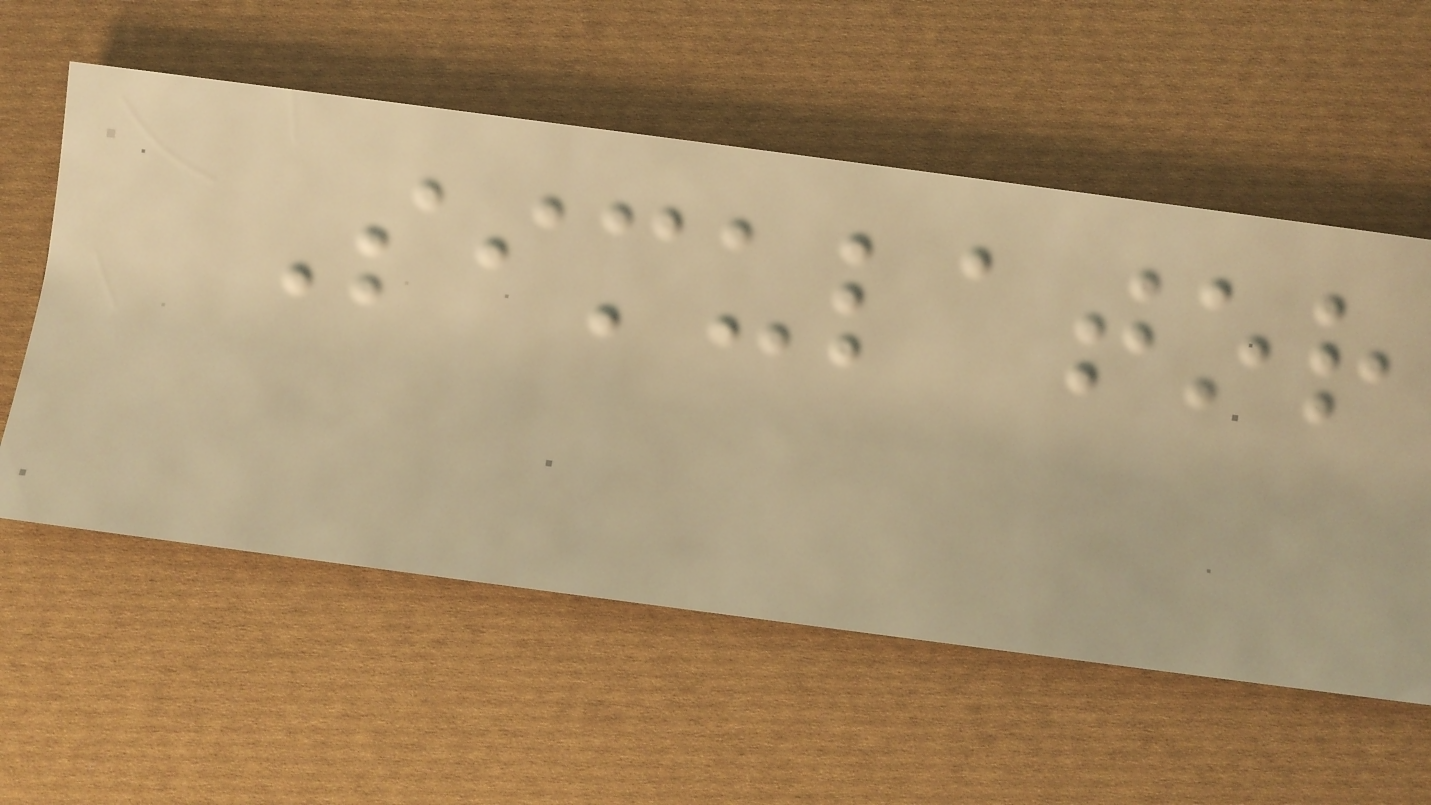Simulator
